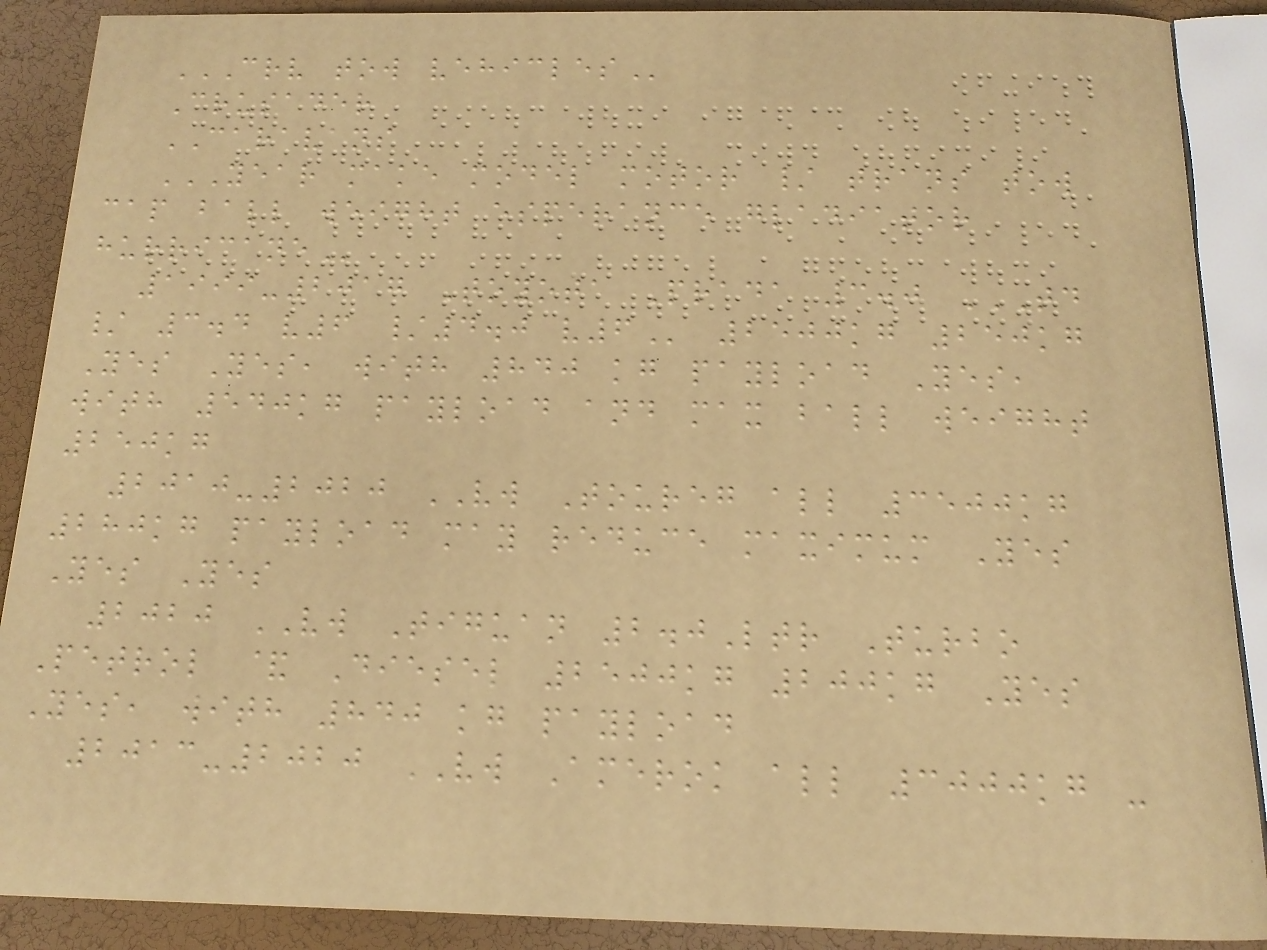CRV TOW VEHICLES
Crusader
CARAVANS
YEAR MAKE MODEL MOTOR / TRANS TOW
CAP BALL WEIGHT ESPERANCE GLADIATOR
HURRICANE
1999-2017 Toyota Prada 3.0 TD
/ 3.4 V6 /4.0 V6 2500kg 250kg
Yes Yes, with 840 kg payload Yes,
with 540kg payload and max ball weight
250kg
2010-2020 VW Toureg all 3500kg
280kg payload may reduce maximum Yes
Yes Yes
2020 VW Tiguan 2.0Ltr Turbo
Petrol & Diesel 2500kg 200kg Yes
Yes, with 840 kg payload
2013-2020 VW Amerok all 3000kg -
